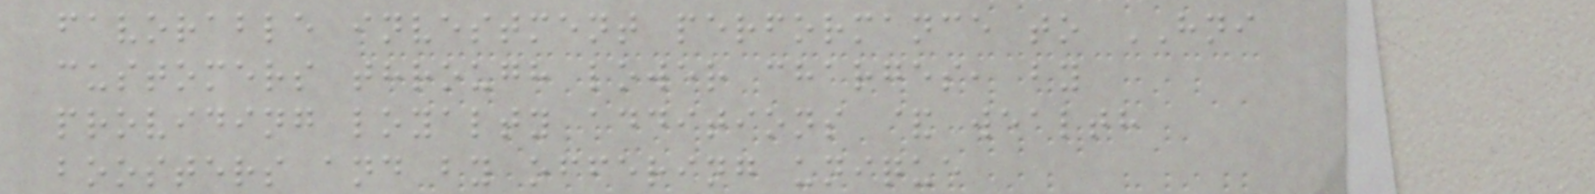favorable investment performance to HNI
customers through lower charges, by
providing loyalty additions & wealth
boosters and by offering unique
